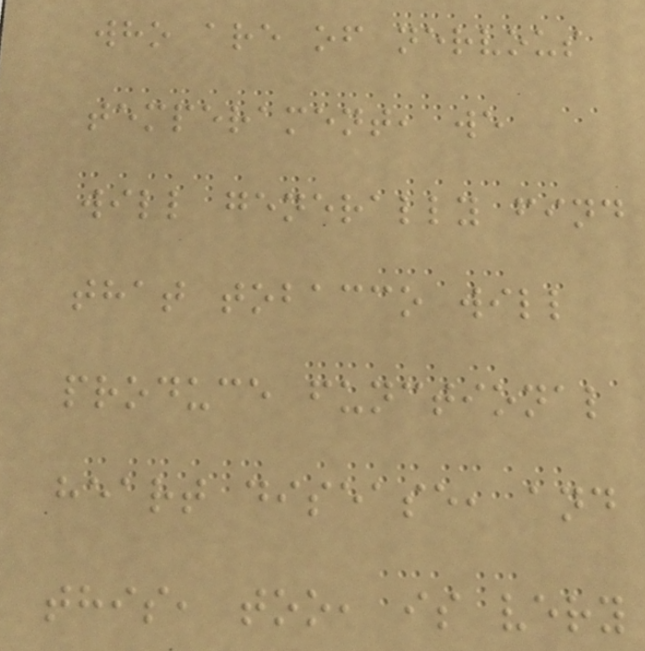who are of nervous
temperament, we
will generally find
that tobacco will
produce functional
heart disease, and
this, too, is very
